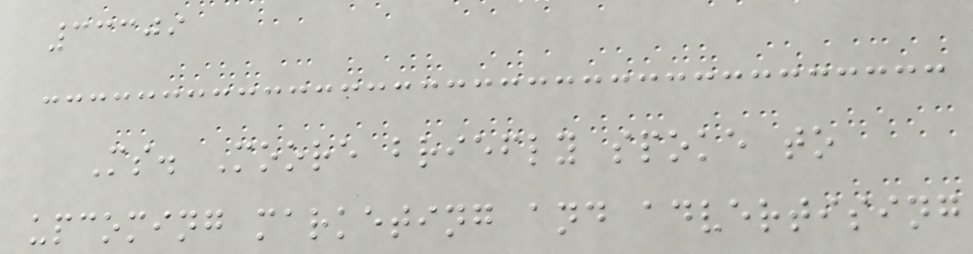33309
Ms. Moore briefly spoke to
upcoming marketing and advertising
